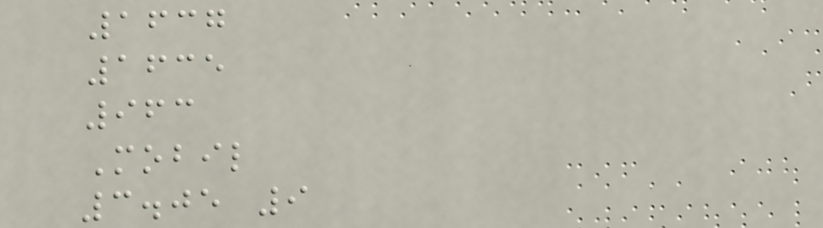1637
1635
963
Mobil
3.05 9
